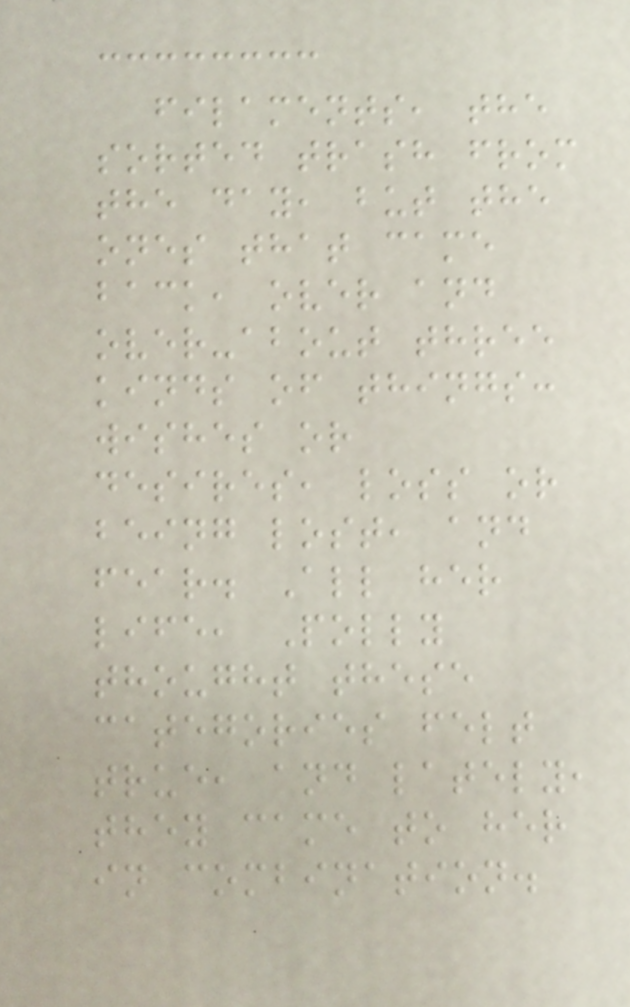filaments, the
sorted trash from
the day, but the
ones that came
back, over and
over-about three
kinds of things:
wishes or
desires, loss or
being lost, and
fear. All her
life, Polly
thought these
categories felt
true, and lately,
they came to her
in combination.
